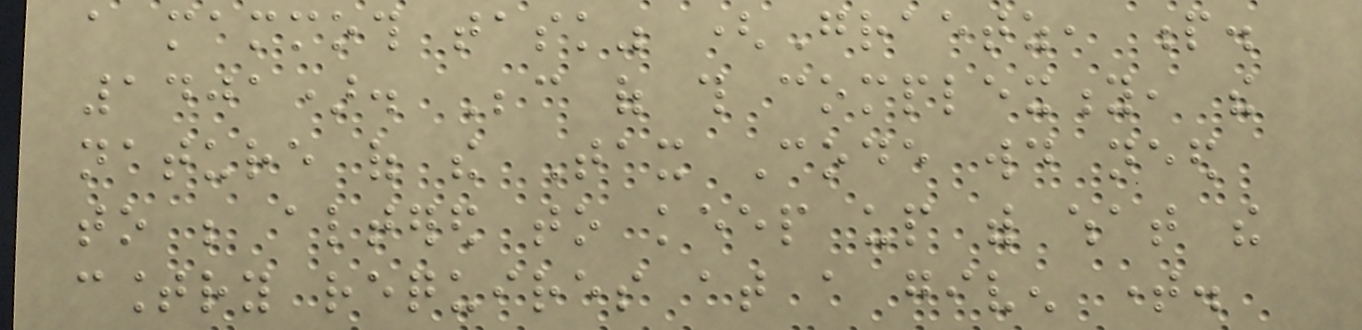a mammoth task" (Graetz, p.
1401). Because of this complexity, the
nature of the Tax Code would need
to be altered to keep up with what the
country requires at a given time.
